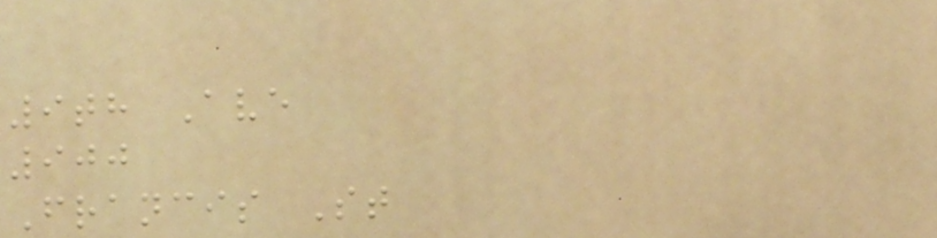9th Ave
900
Francis St
